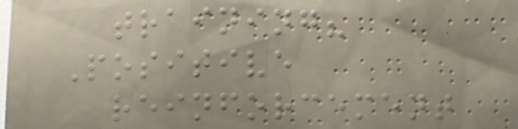training?
Positive
reinforcement
